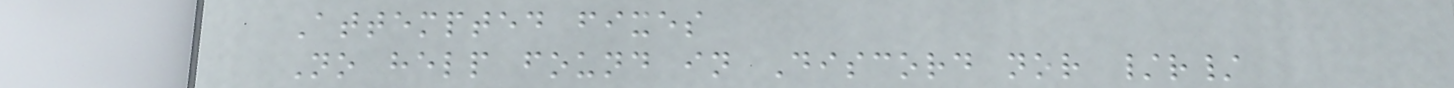Attempted fixes
No help found in Discord nor /r/
